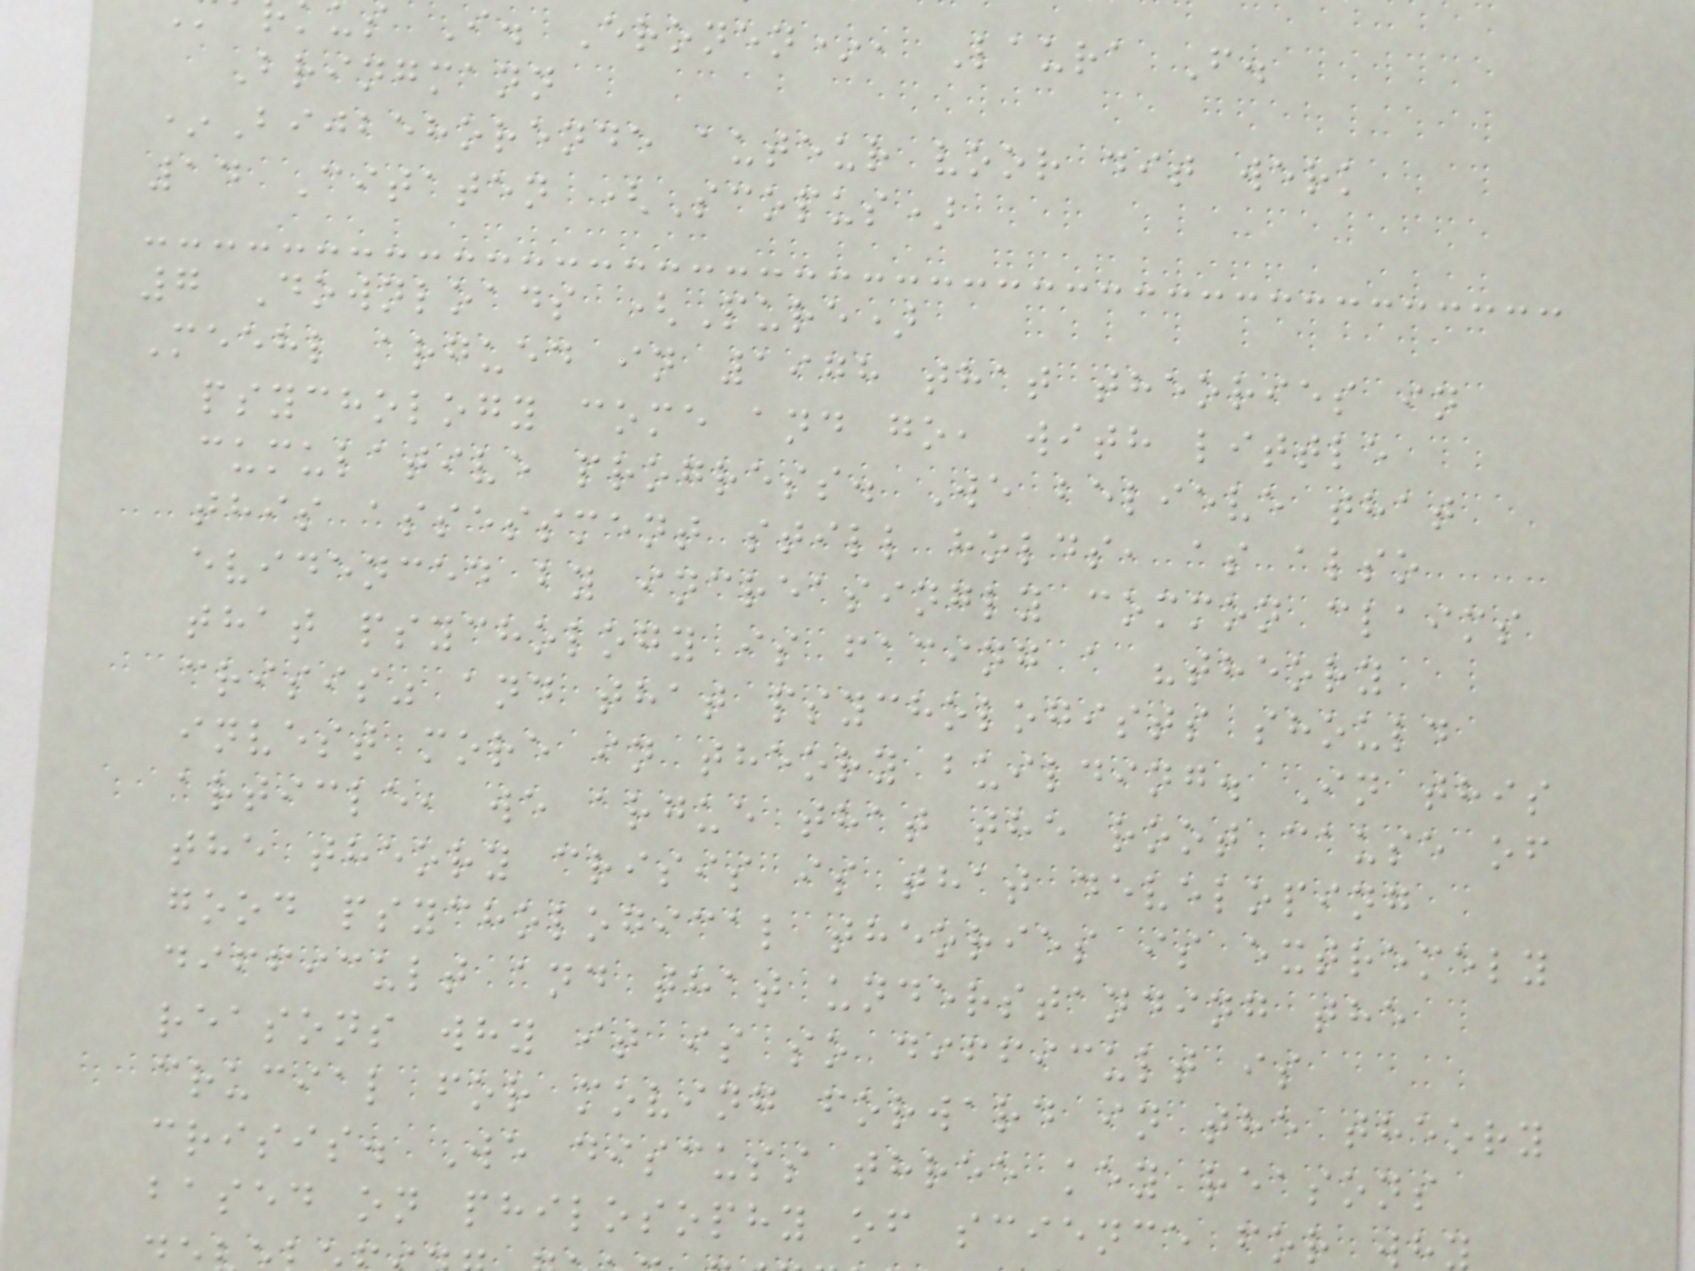us I. Eronen*, Laura F.
Bringmann
*Bijbehorende auteur voor dit werk
14 Citaten (Scopus)
7 Downloads (Pure)
Meehl argued in 1978 that theories in
psychology come and go, with little
cumulative progress. We believe that
this assessment still holds, as also
evidenced by increasingly common claims
that psychology is facing a "theory
crisis" and that psychologists should
invest more in theory building. In this
article, we argue that the root cause of
the theory crisis is that developing
good psychological theories is extremely
difficult and that understanding the
reasons why it is so difficult is
crucial for moving forward in the theory
crisis. We discuss three key reasons
based on philosophy of science for wh
